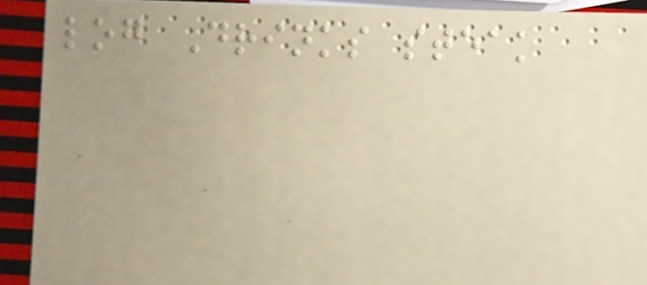log Drinks steak
